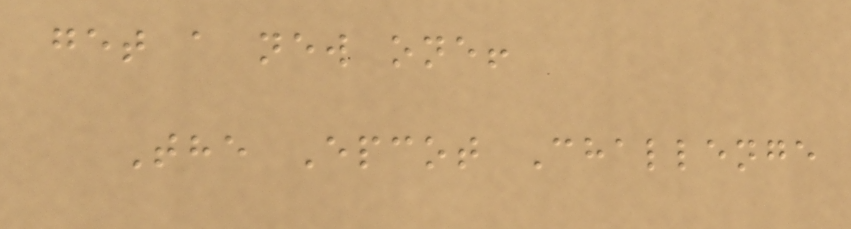get a new one!
The Epcot Challenge
